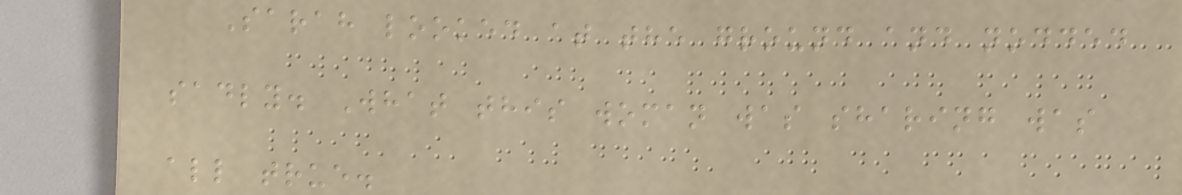Sarah looked at the ground and nodded
sadly. What this woman was sharing was
all true.
